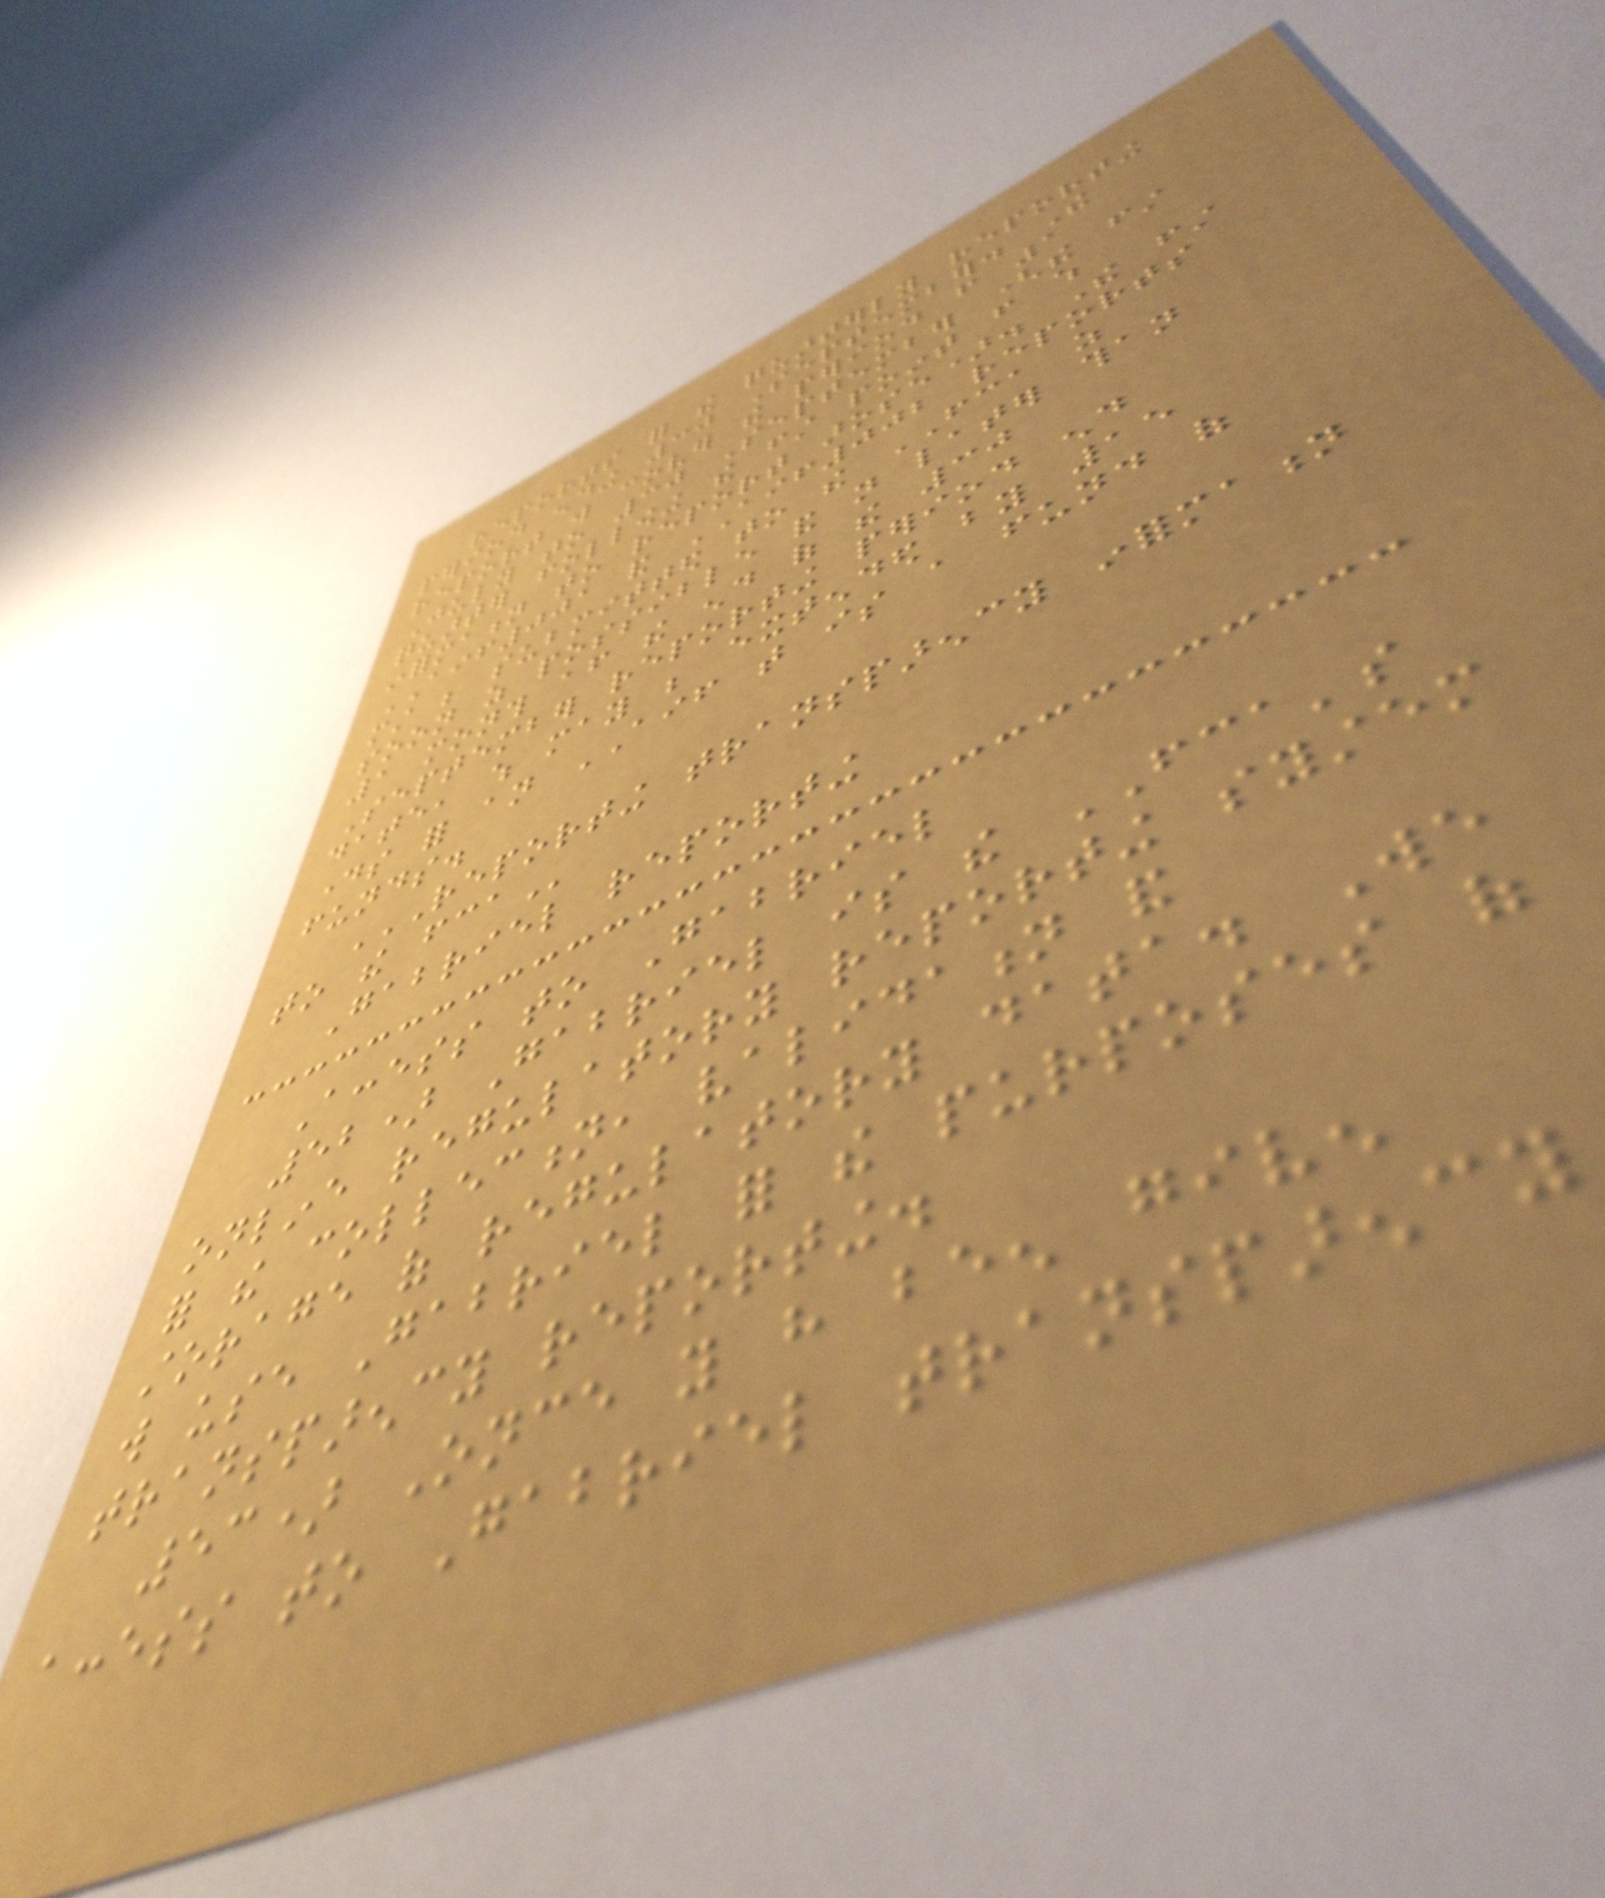reports for the quarterly reporting
period ending 30 September. The
report will cover the period from 1
July to 30 September (the first
quarter following the first point from which
information to report arose). The first
AIF001 and AIF002 reports
must be submitted to the FCA as
soon as possible and not later than
1 month after the end of the 30
September reporting period end
date, which may be extended by 15
days for an AIF that is a fund of
funds.
REPORTING TRANSPARENCY INFORMATION
TO THE FCA
Gabriel reporting
Access to Gabriel
52) Gabriel is the FCA's
online regulatory reporting system
for the collection, validation and
storage of regulatory data. We
will use Gabriel for the purposes of
transparency reporting.
53) Once you have been given
access to Gabriel transparency
